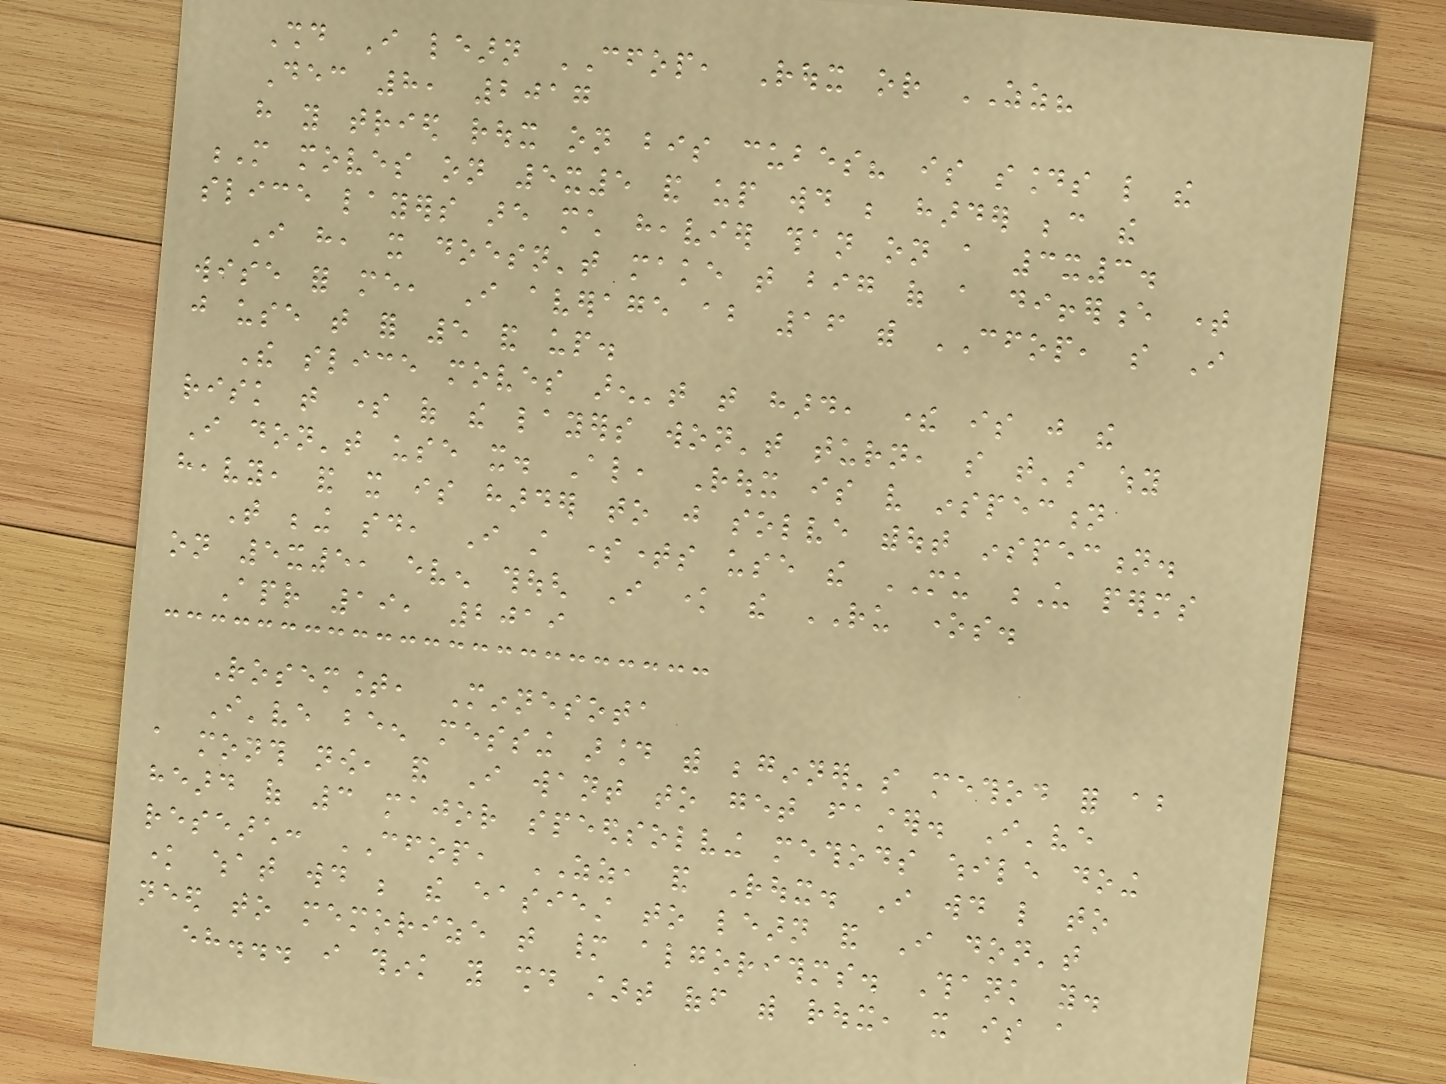Should I learn CFOP, Roux or ZZ?
Dec 8, 2017
have you tried roux on bis cubes? is sounds like the
M moves on 5x5 and up would be harder because the
slice layers are much heavier than on a 3x3.
I have, it doesn't make that big of a difference time
wise for me, I average about 16 with CFOP, so I
just use that for 5 and up.
The slice moves aren't that hard, there is just the
risk that some of the layers won't turn, so that's why
I don't use it. Also, Roux is very inspection
heavy, and it is harder to just solve without inspection.
That being said, I still sometimes use the MU U perms
on 5x5, even though I know the RU ones.
Apr 19, 2019
Rosemount, Minnesota
I've been messing around with beginner's method for about
a month now, and I want to get faster. I've
heard of 3 major speedsolving methods while doing
research: CFOP, ZZ, and Roux. I would like to
know what would be the easiest to learn and I don't
need to memorize that many algorithms. Thank you.
eh... i think you should start off with roux, it is a
